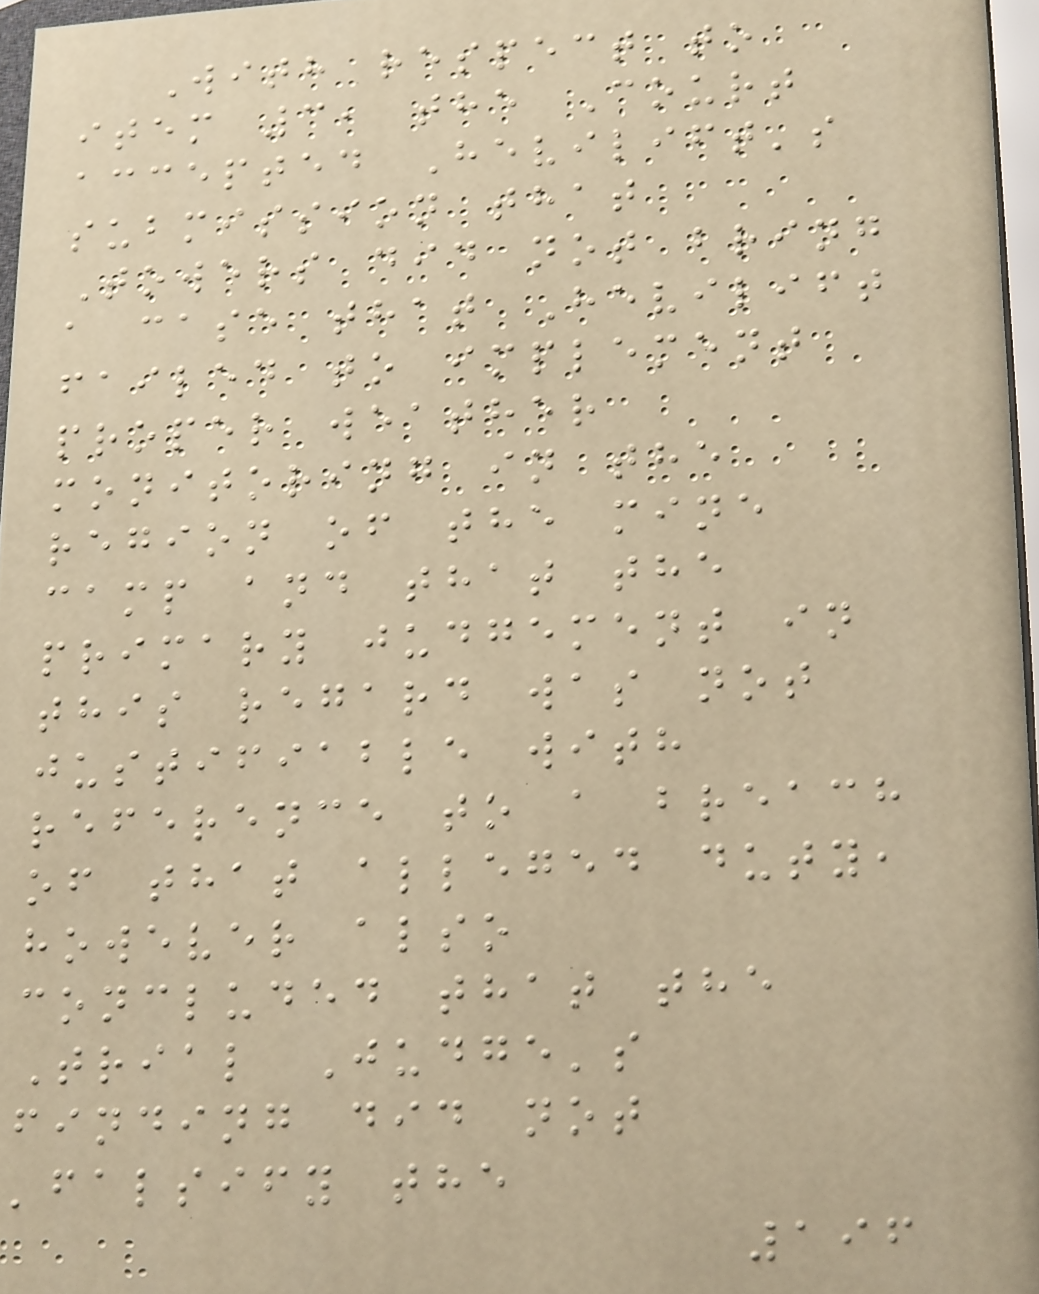With respect to
item 3, the Court
accepted Hevilift's
submission that
Towers did not bring
a case that Hevilift
failed to implement
proper weather
monitoring in the
region of the mine
camp and that the
primary judgement in
this regard was not
justifiable with
reference to a breach
of that alleged duty,
however also
concluded that the
Trial Judge's
finding did not
'falsify the
196
